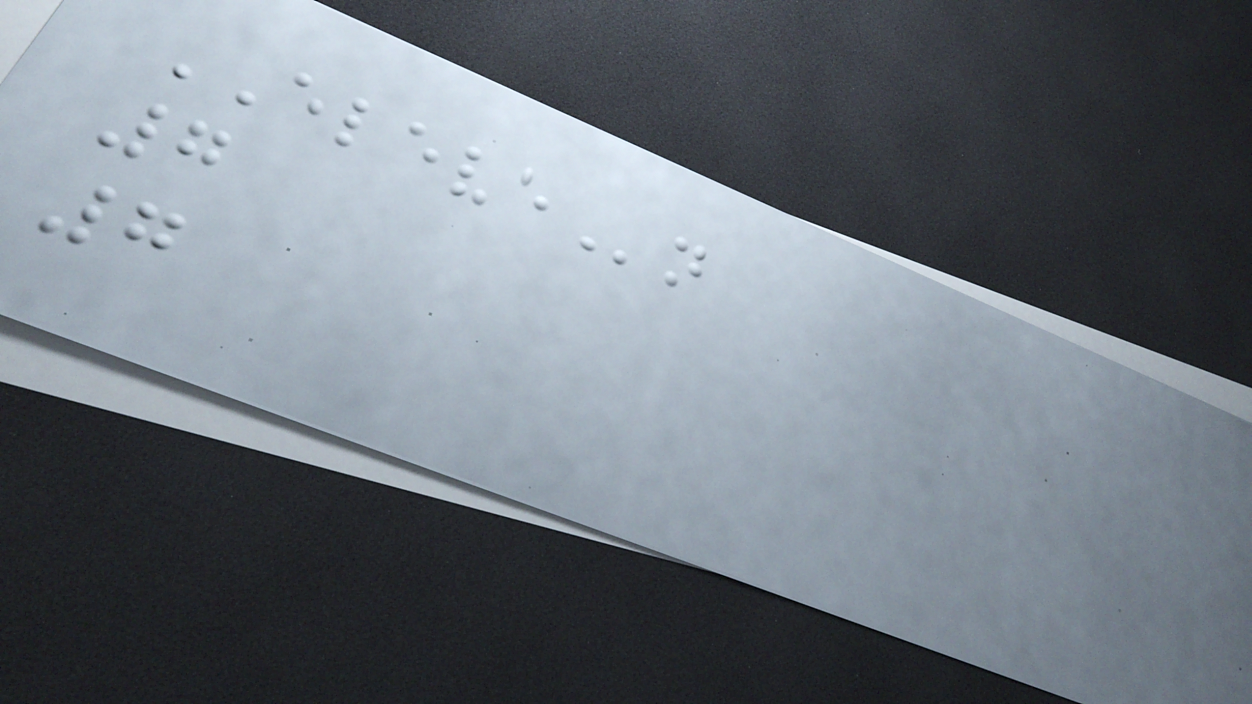ELEVEn
7
7
